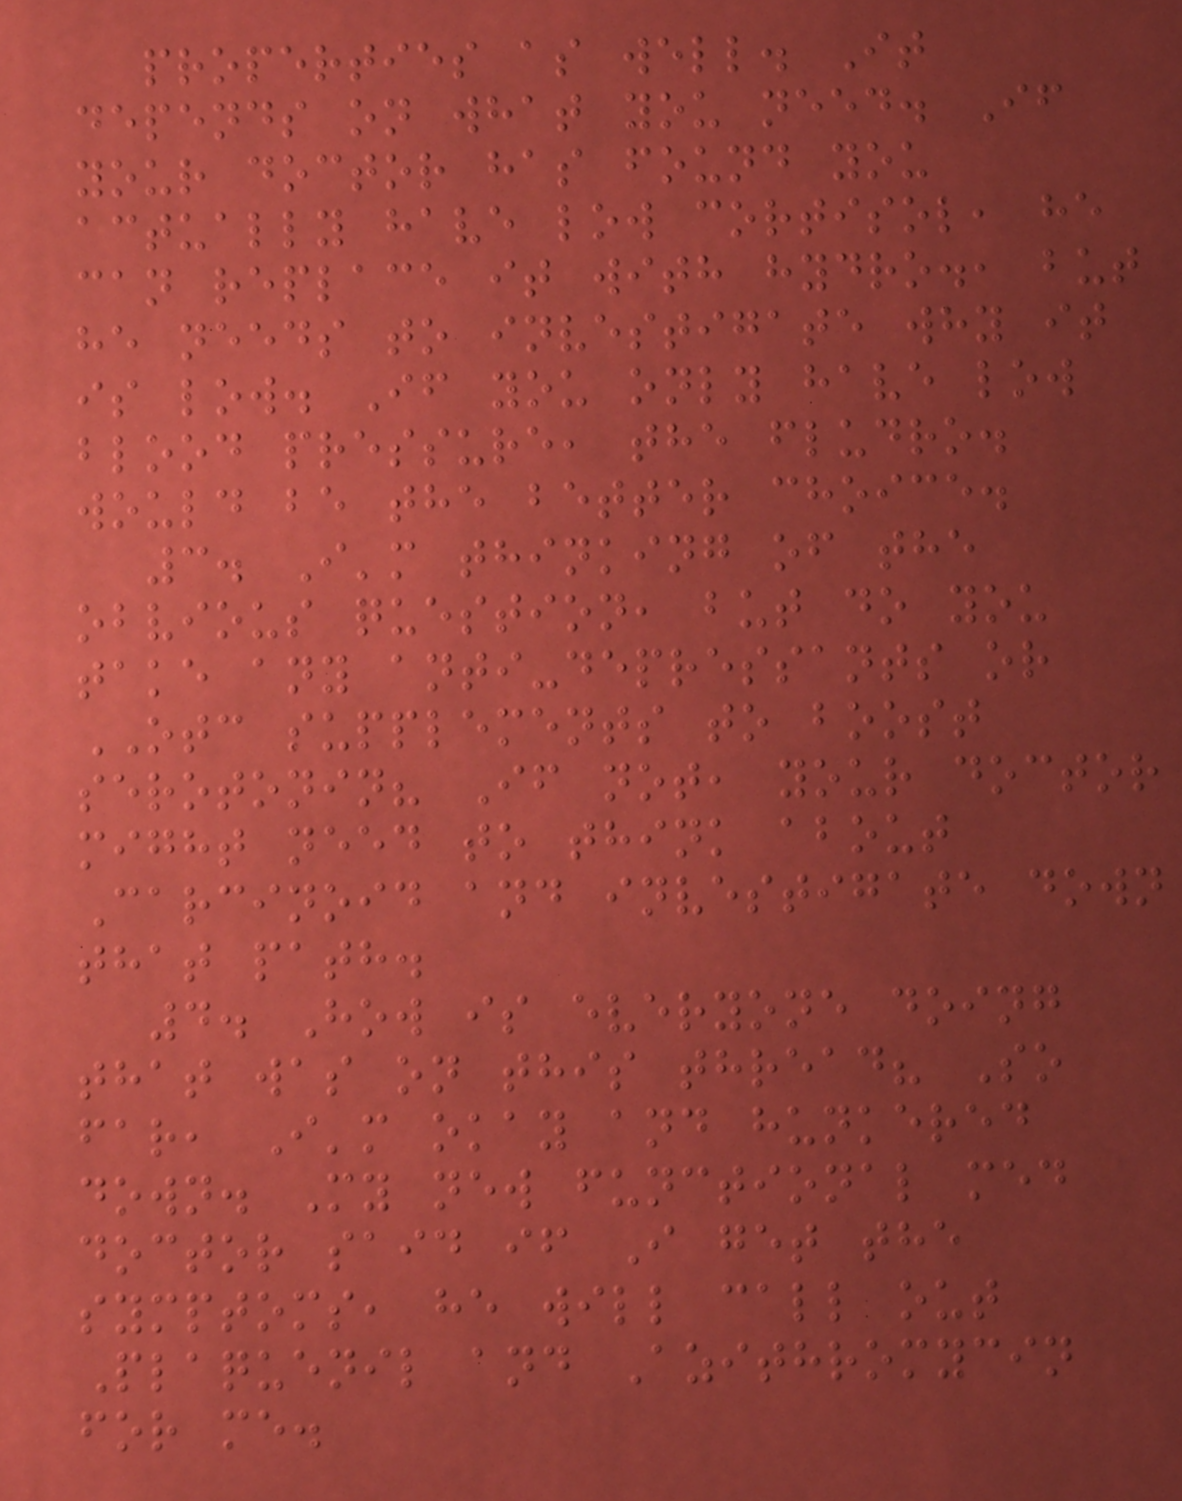properties as well. It
depends on what you need. If
your doctor has found you
actually have low cortisol, he
can replace it with hydro., but
he needs to investigate why it
is low. If you only have low
blood pressure, the fludro.
would be the better choice.
3. I'm thinking of the
obvious question, but do you
take any anti-depressants or
OTC supplements to boost
serotonin? If not, your doctor
might need to think about
Carcinoid and investigate down
that path.
4. How is everyone doing
that was on this thread? So
far, I'm okay and hunkered
down. My new functional med
doctor said if I get the
symptoms, he will call out
Plaquenil and Azithromycin
for me.
